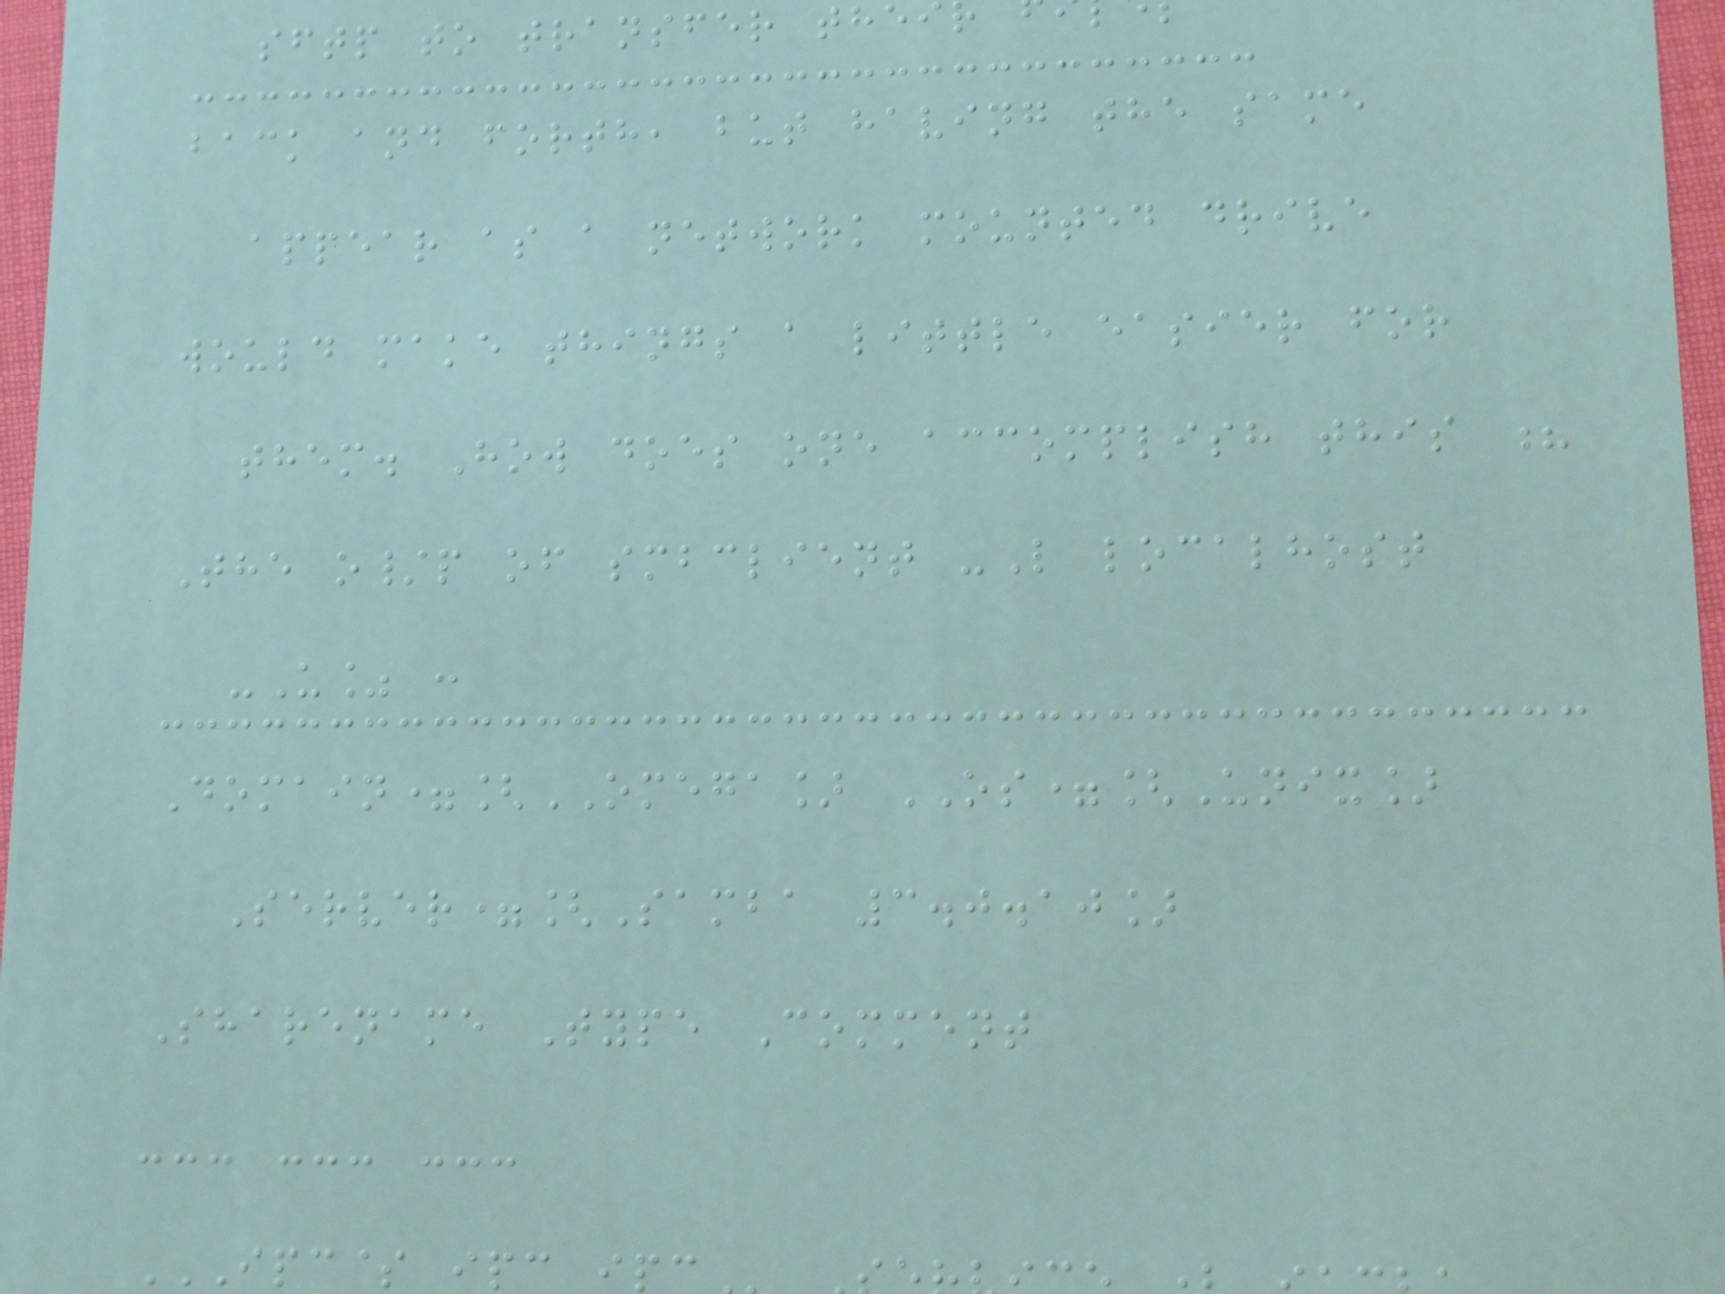sftp to transfer thei
back and forth, but having the same
appear as a network mounted drive
would make things a little easier for
them. How does one accomplish this ?
The o/p of smbclient -L localhost
-U% :
Domain=[OMEGA] OS=[Unix]
Server=[Samba 3.0.10]
Sharename Type Comment
--- --- ---
